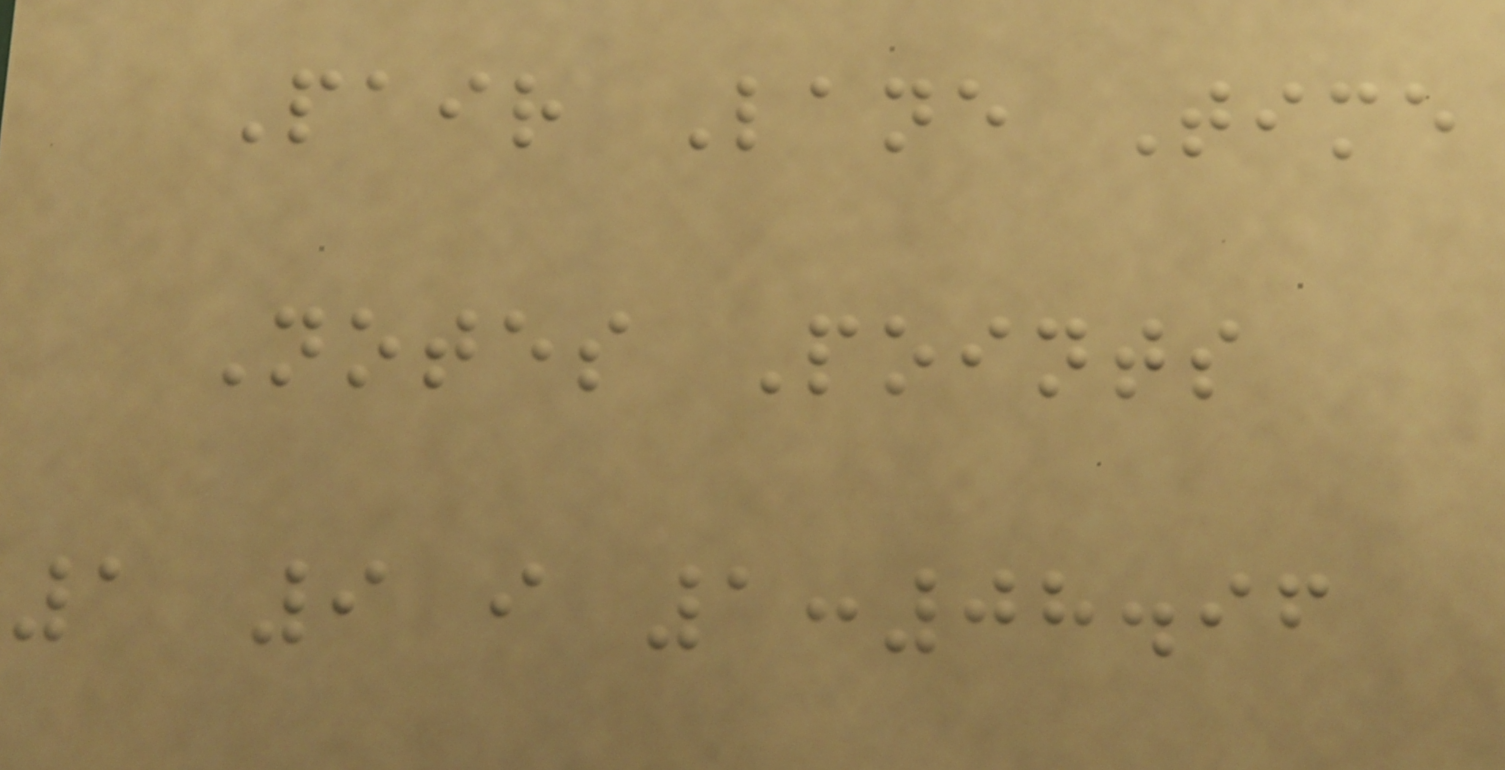Pair Lane Time
Notes Points
1 9 i 1:08.96
